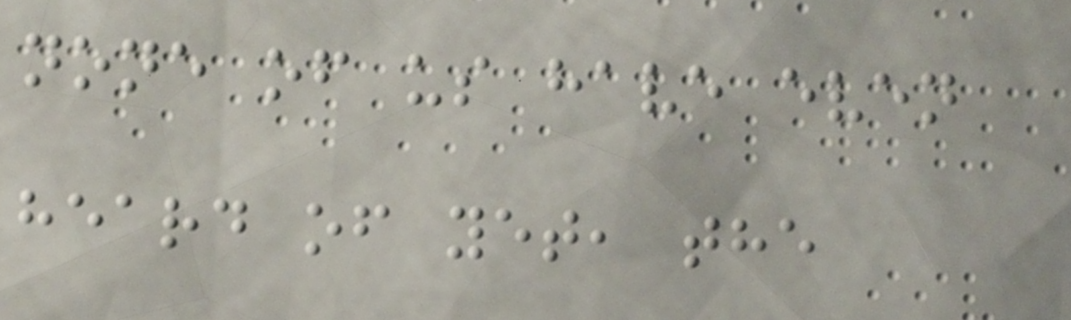none of us have even
heard of yet, the
